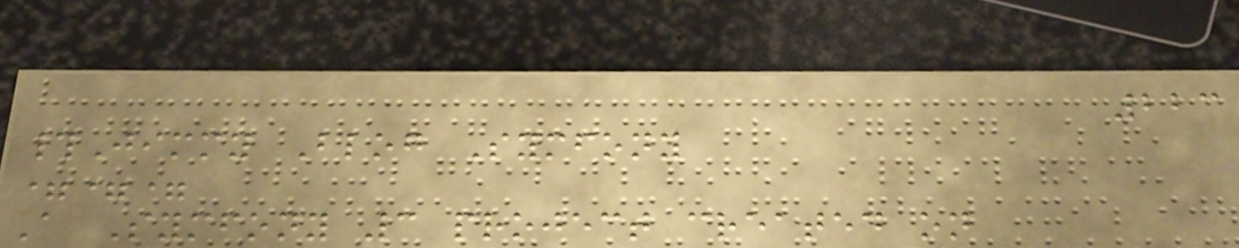223
#Jimmy Blog Symfony
===
A Symfony 3 project created on
